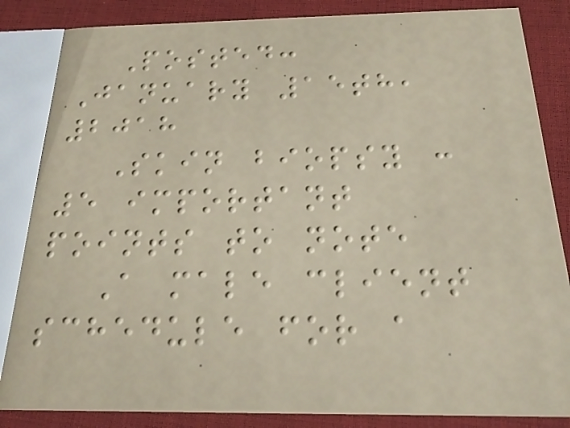Posted:
January 15th,
2018
Skin biopsy :
5 important
points to note
A male client
schedule for a
